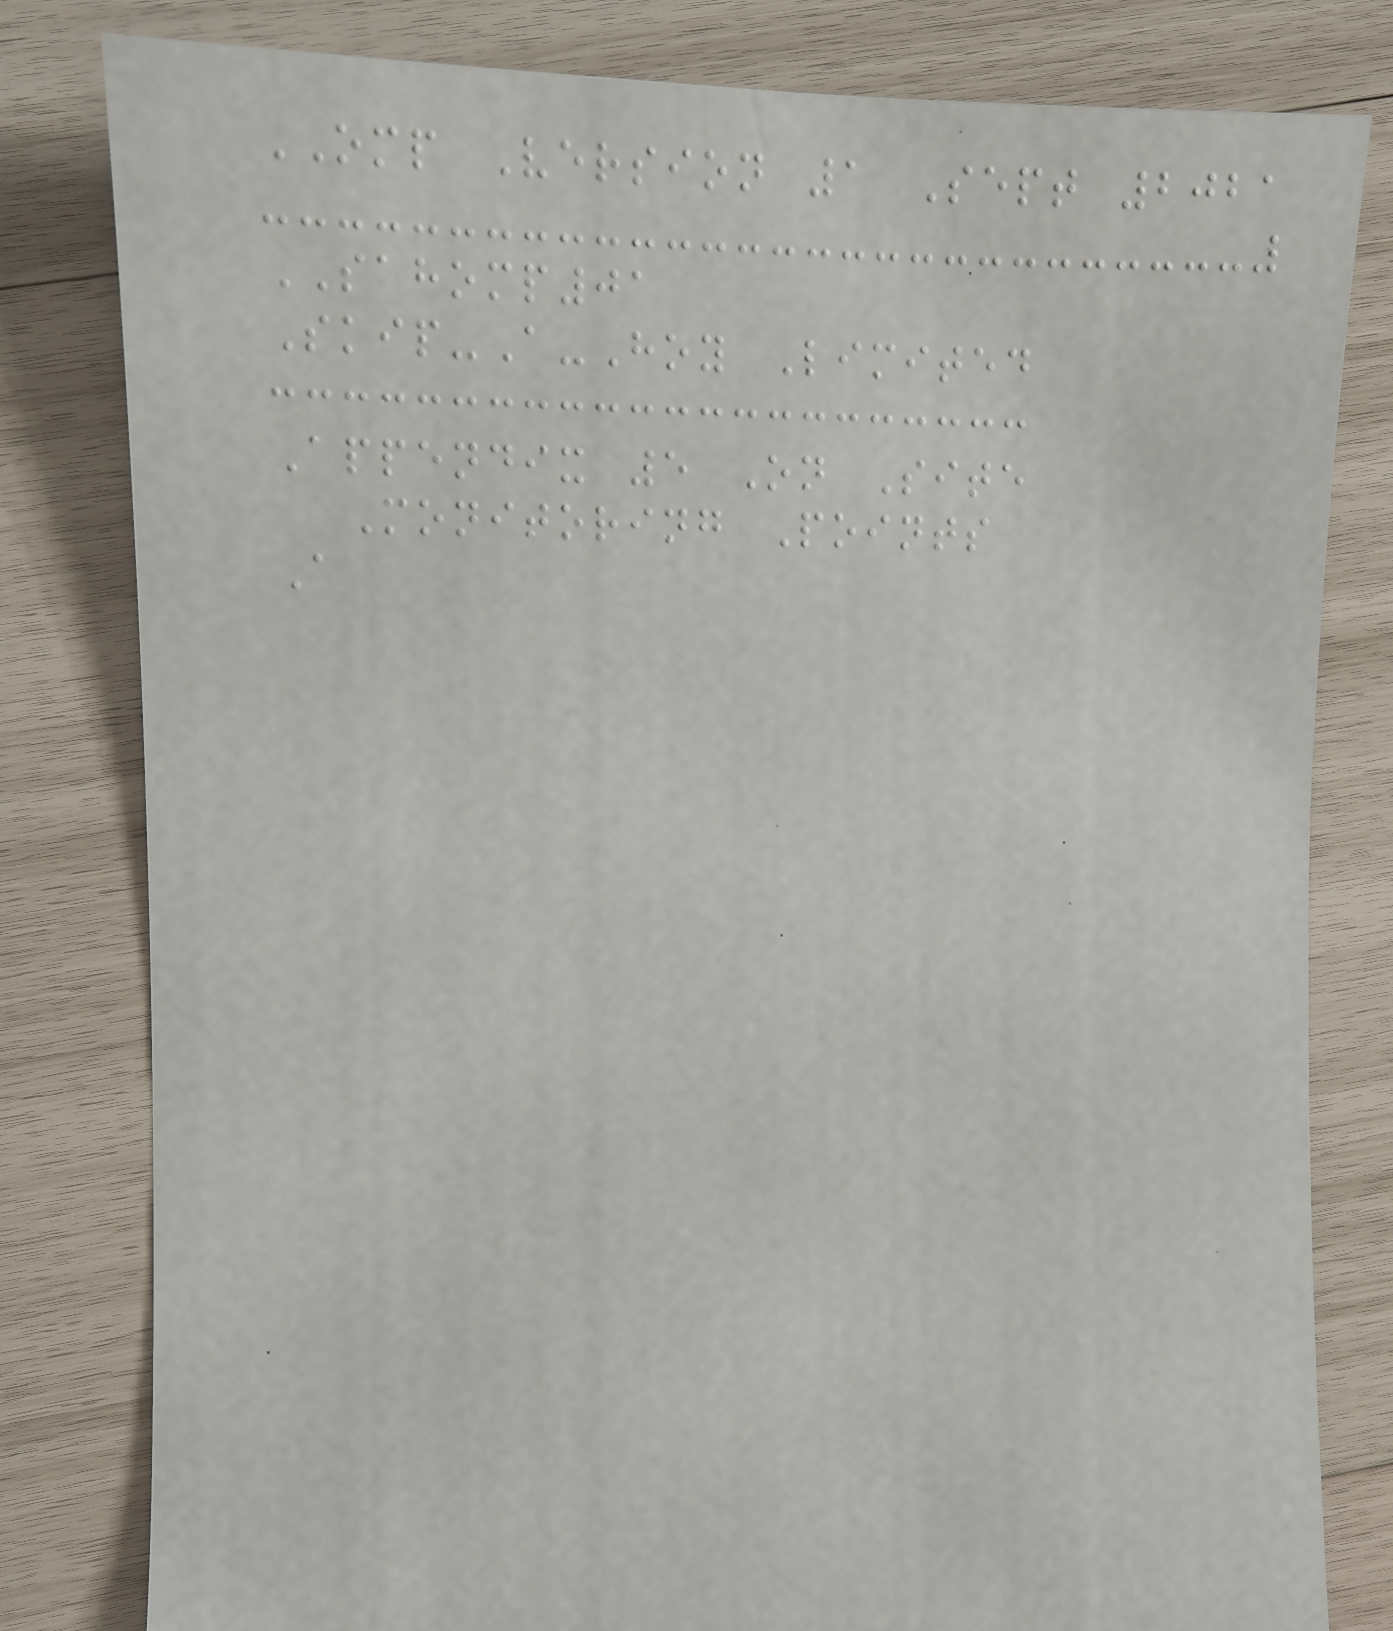OMP Version 1 Sept 2021
SAHOMP01
Skip-A-Hoy Limited
Appendix 5 On Site
Monitoring Points
A
